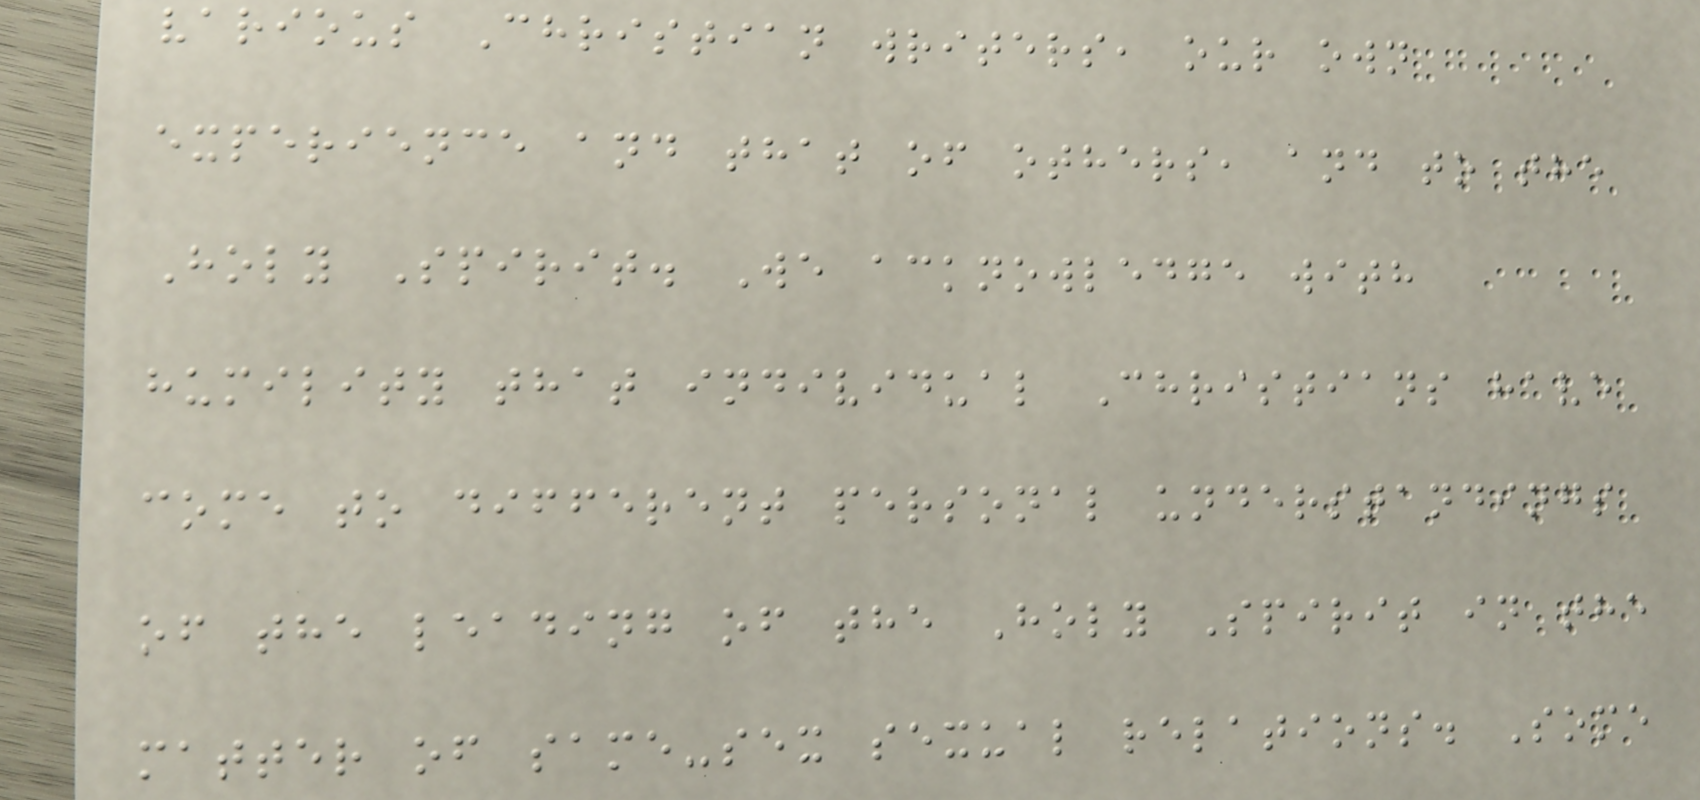various Christian writers, our own
experience and that of others, and to the
Holy Spirit. We acknowledge with
humility that individual Christians have
come to different personal understandings
of the leading of the Holy Spirit in the
matter of same-sex sexual relations. Some
